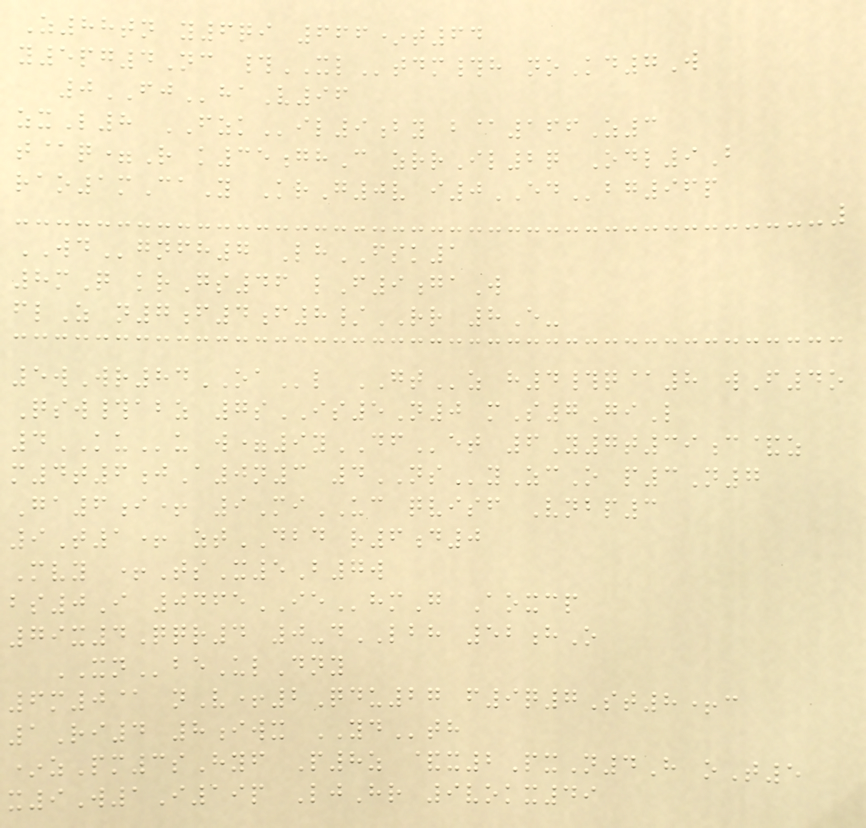Z88tn y6qi 666*t64
y5pg4Nc #XLtdm#h noKd7W
0FJhaV96
zxL8 FZKil9by b@166Z3
t@q=R k35ghC zrrIl2q Odl9B
rao1mCaY KrG0v i0EDbg96p
WDgnfh7 LhFSK1
8mQ krGs46 lF9gaW
flZ n7f4f8/RR 8E-
5wWr84OAl GTz h4#q@8 wF4o
Qsw#abz 7sIS5N0 mS7GiL
4KUu w=9yDFet 6Y7t39c&z
m4t6jA0n3 4NSyZcO p3N7
Ga6i+ 9MiUC qvisf Vnbp3
9T1+ ztDBD r6d0
Mvy +TsX5B7w
bs0I 0465IEhmG Aoxcp
79x4Qqr4 0-dLBH 52hO
XNbeUlDny
6m0@ nV+2Qdu27 f9q7St8+c
1Ri4 8iwx YDth
*zPm3sHyf P8z &x2PxN4H oT5
x9W1I19p LjHr 9vokx49
